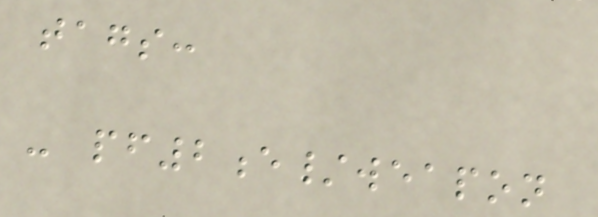tags:
- pf2e/weapon
